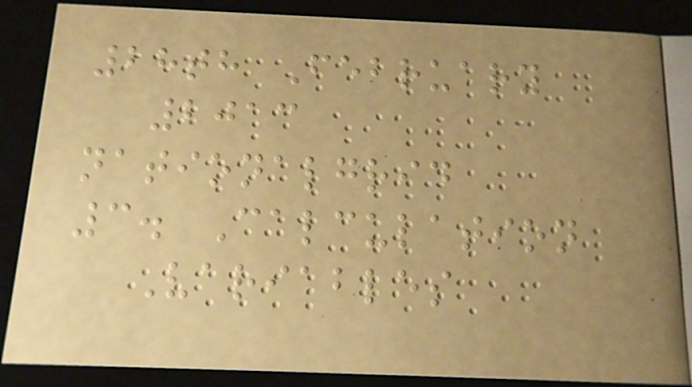28th February
2013
nationalgrid
3. Calculation
Variables
